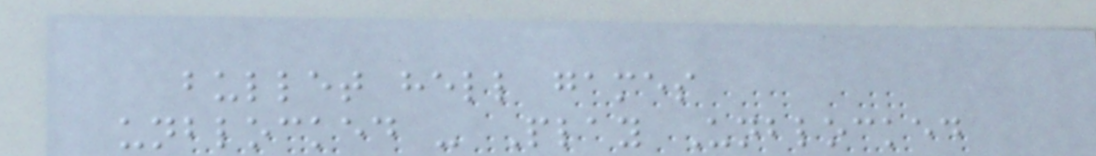bullet hell games
unblocked - Play Unblocked
